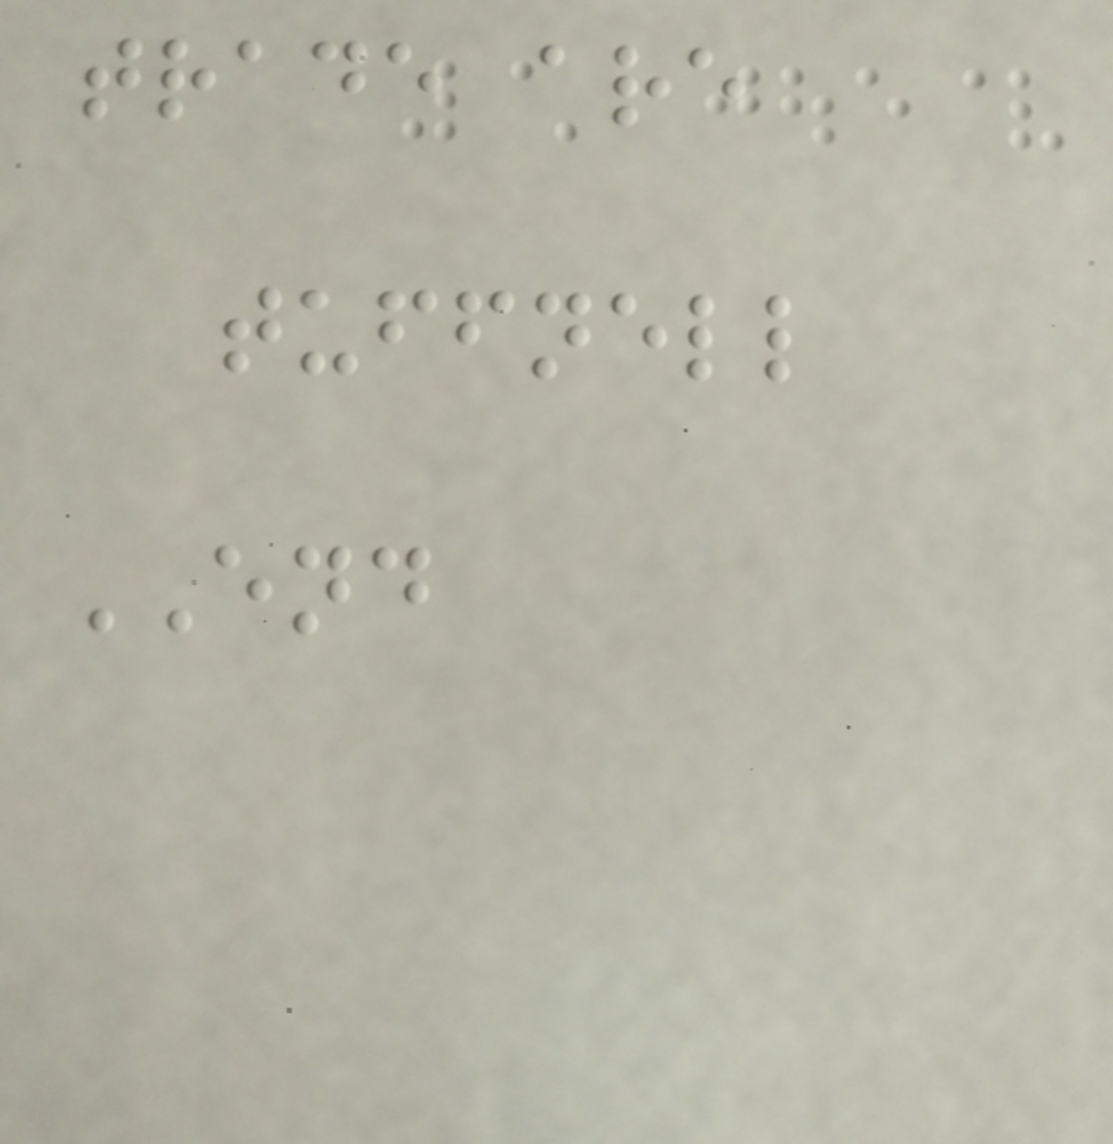trade are
tuffnell
END
